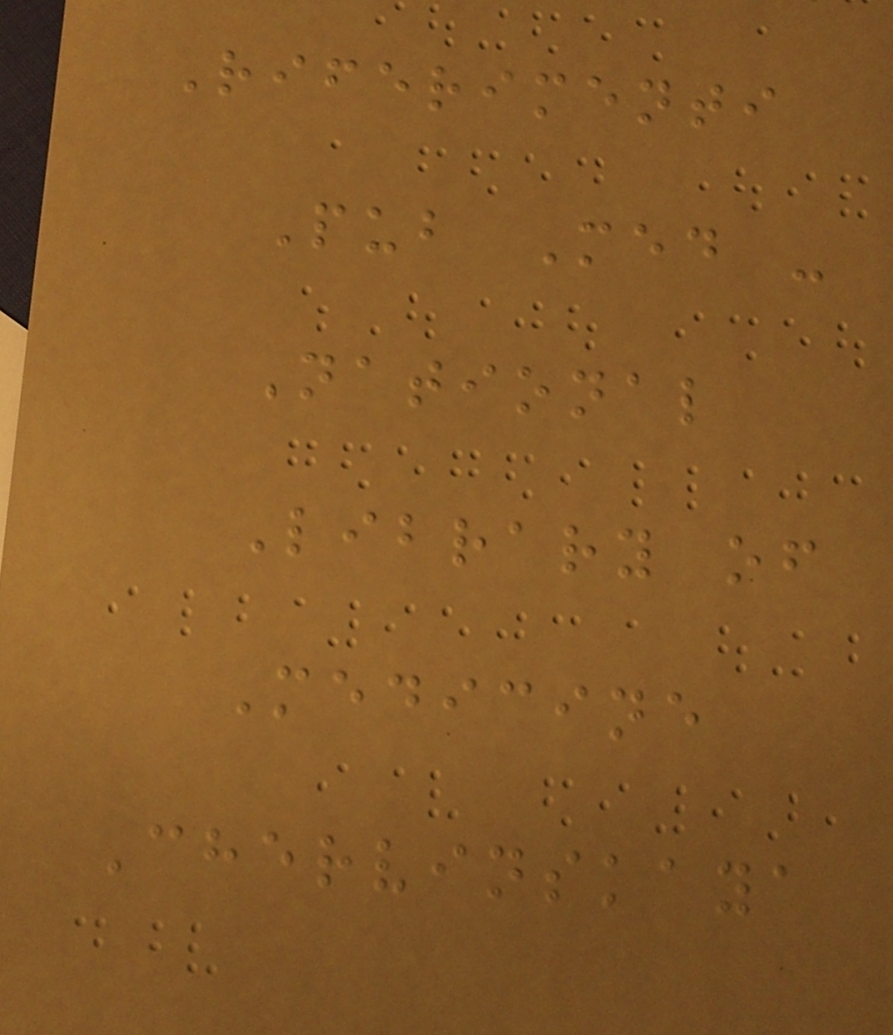Riferimenti
Pub Med -
National
Library of
Medicine
Chervinskaya
